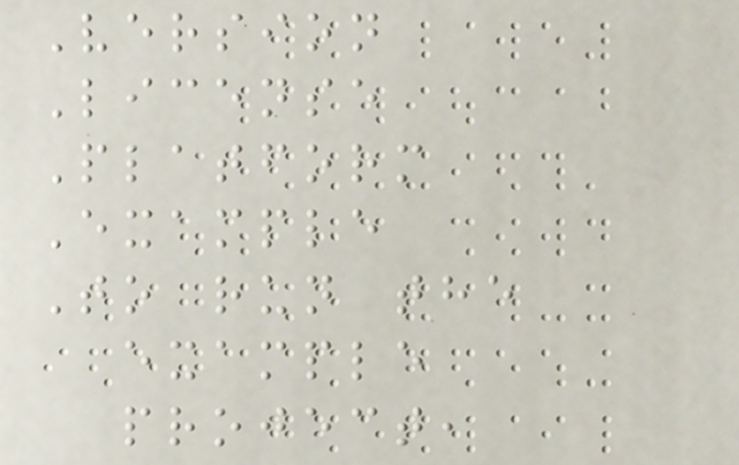Version
License
Platform
Example
To run the
example
project,
